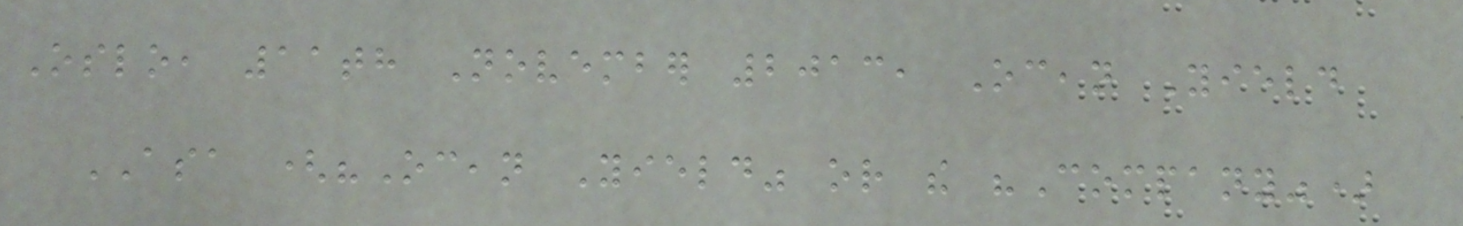Oslo, 11th November 2013, Ocean Yield
ASA ("Ocean Yield" or the "Company")
